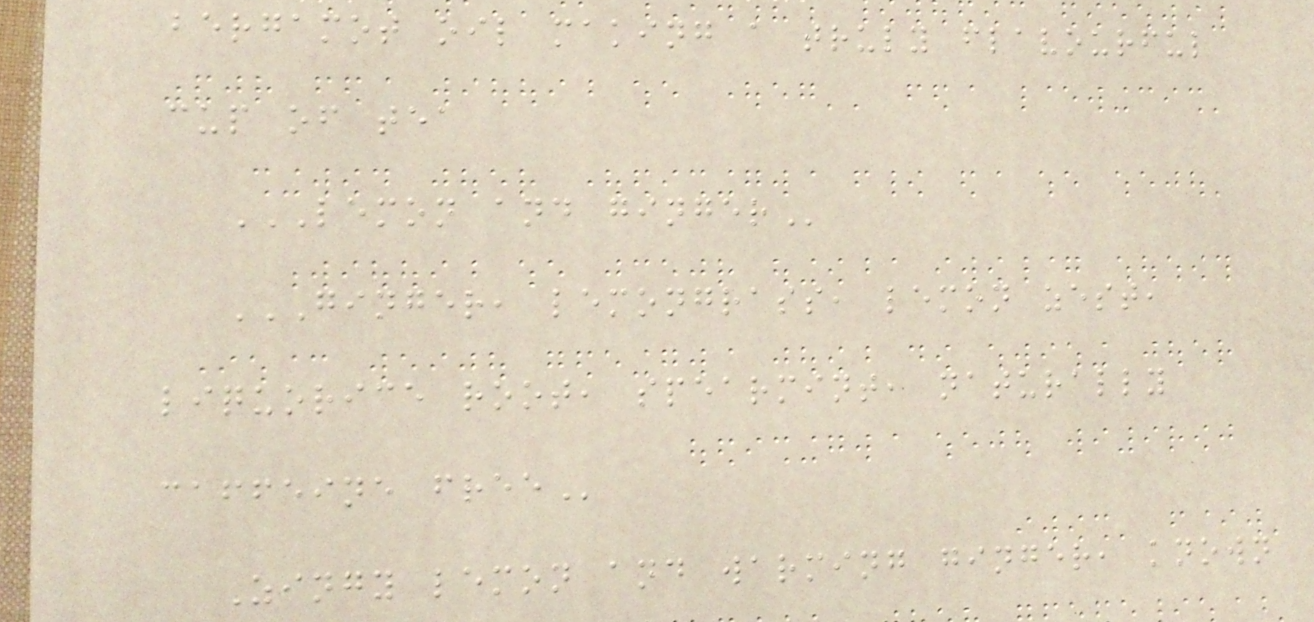bergamot oil making a truly flavourful
cup of tea
LEMON AND GINGER
GINGER, LEMONGRASS, LEMON ZEST,
LIQUORICE ROOT, SPEARMINT, NATURALLY
CAFFEINE FREE
Zingy lemon and warming ginger, known
